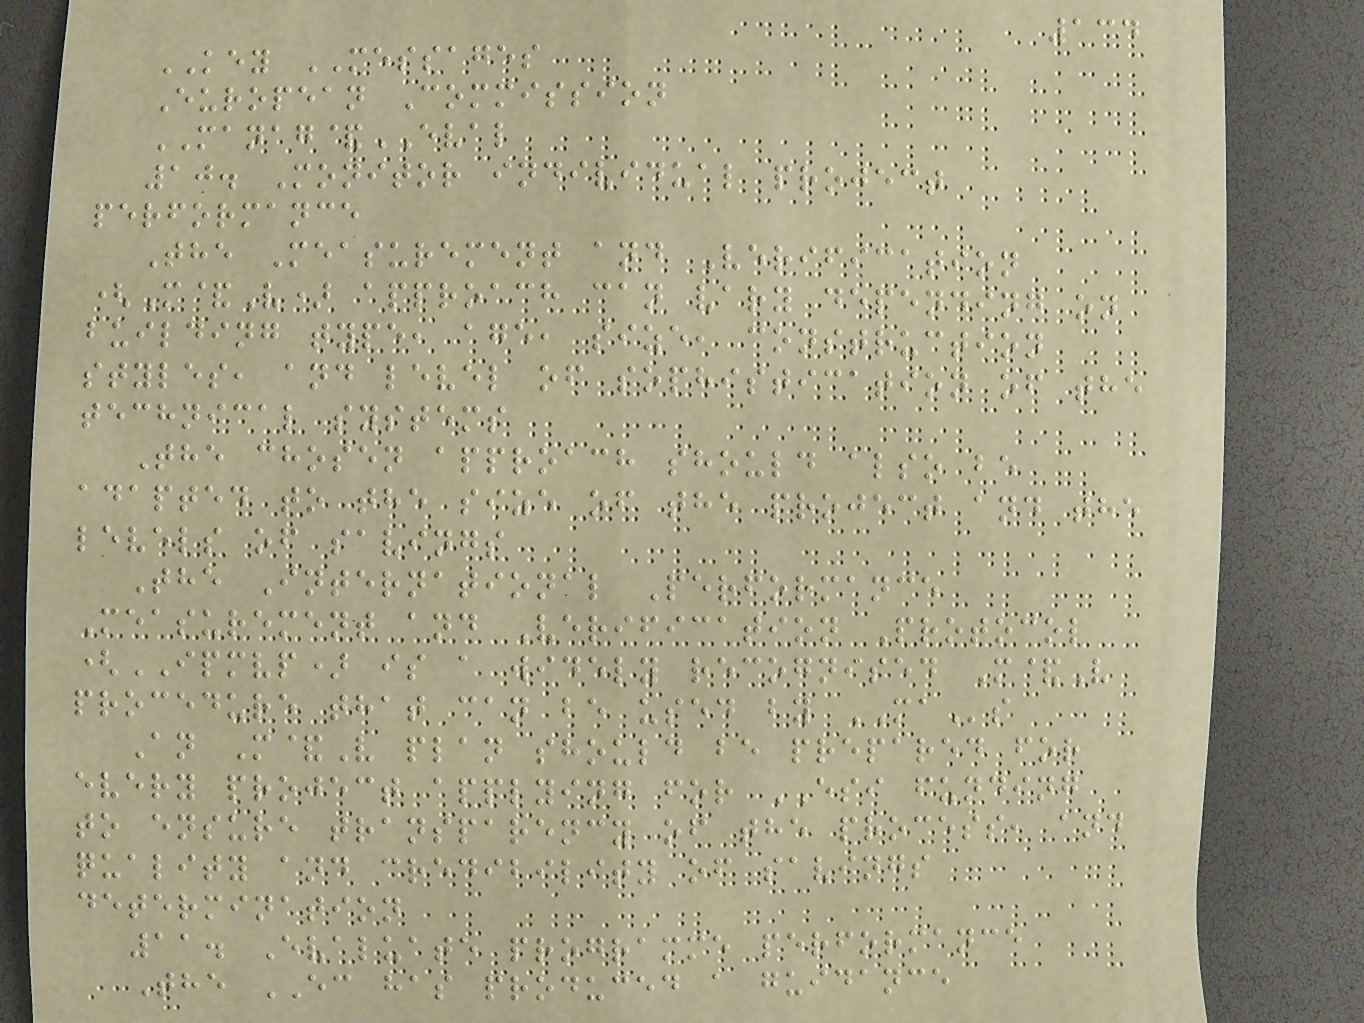134
KEY MESSAGES
European Commission
MANAG&EVAL
10. Monitor individual project
performance
The Measurement and Verification
(M&V) approach can vary depending on
building type, age, size, construction
styles, and level of sophistication of the
technical systems
The chosen approach should also be
adapted to the size of the project and the
levels of savings
The International Performance
Measurement and Verification Protocol
(IPMVP) is a widely recognised M&V
procedure that can be used by MAs
An M&V plan should be prepared for
every project applying for ESI funding
to ensure transparency of the process, and
quality and credibility of savings
determination
11. Evaluate programme performance
The EC has produced a guidance
